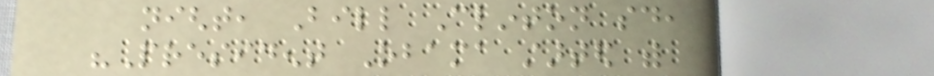night, Bill Clinton said,
"President Obama started with
